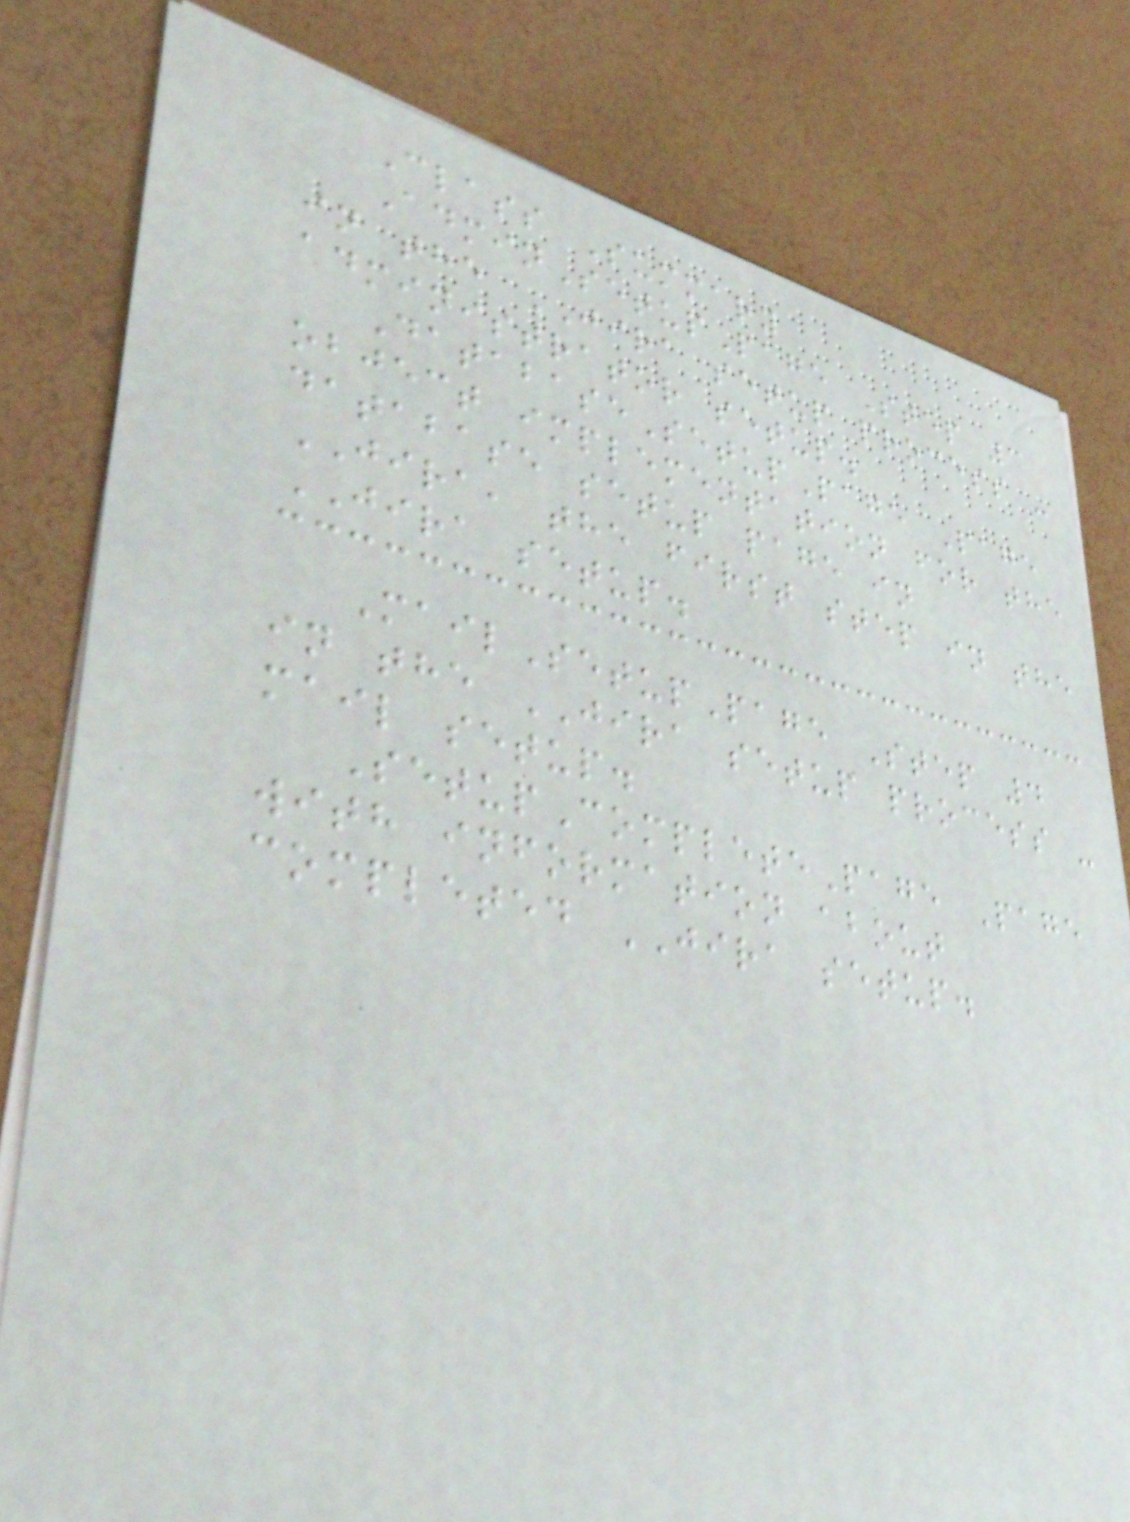Class Summary
AdminSetupPage Step 3
in the JIRA setup process -
administrator setup.
DatabaseSetupPage Page
object implementation for the
database setup page in
JIRA, the first step in the
JIRA setup.
MailSetupPage Step 4
in the JIRA setup process -
mail setup.
SetupCompletePage Page
with information about
completed JIRA setup.
